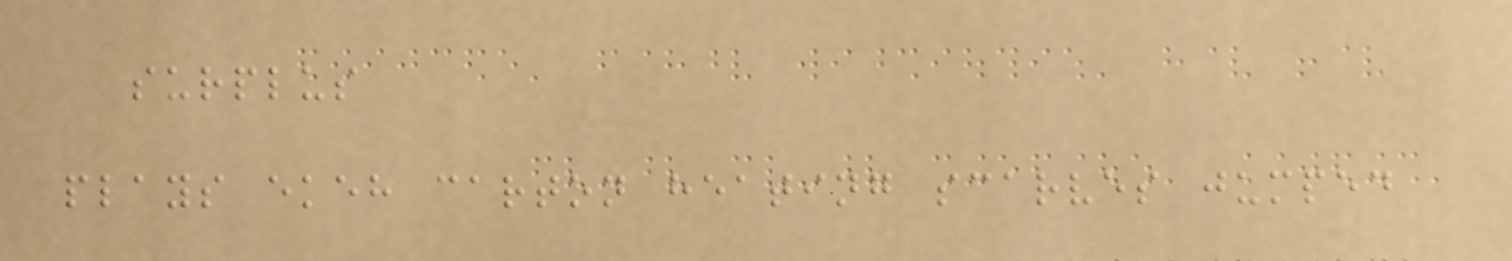surplus
plays ekeh carton heating scarves jumped
